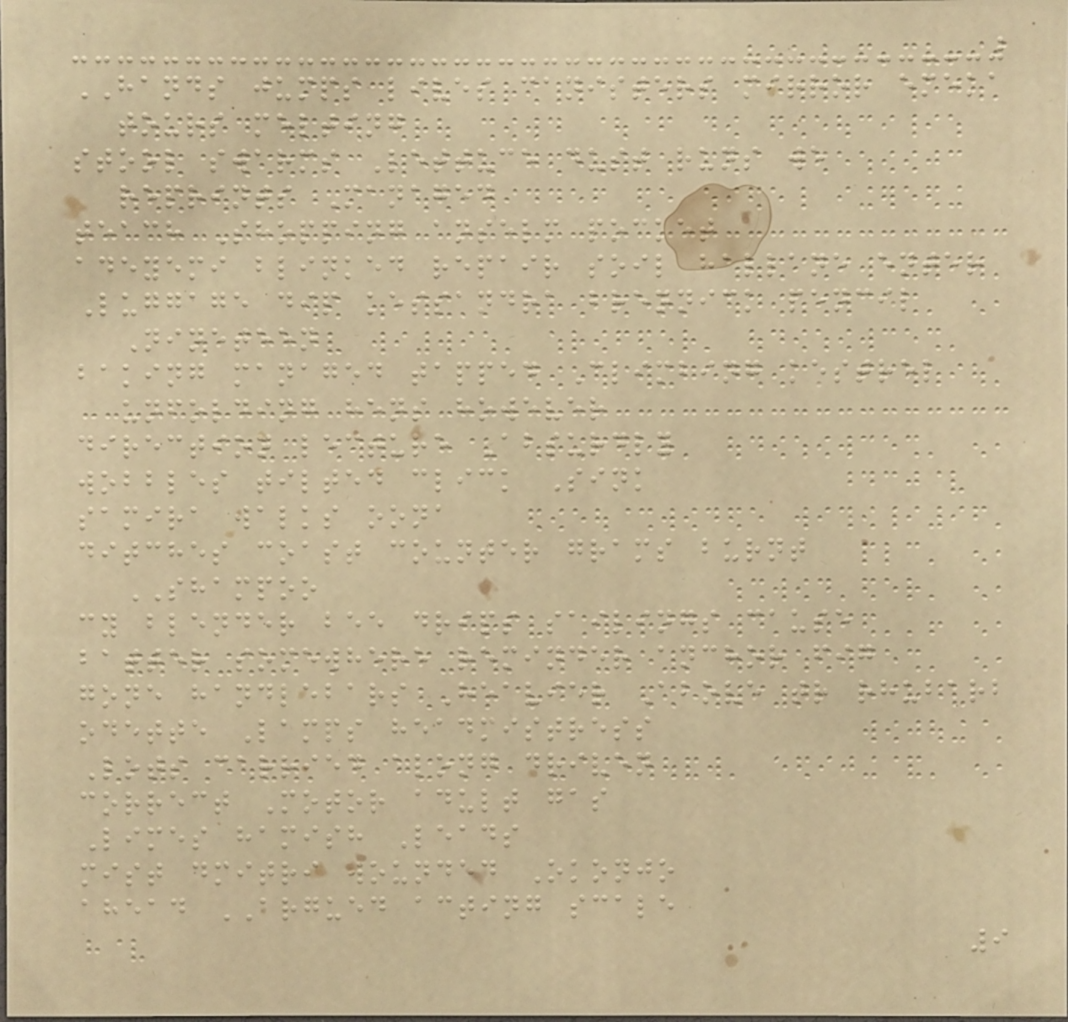HANDS jumps lives canisters mirror emeka
tours melting
stool swarms Lettuce dust runs we
reprints Managed
teach Shopping anselm pocket
adeyemi blinked repair soil hallane enter
Luggage dip kessandra brennick pencil
Nineteen
baking managed tapped Climbing kestrel
unfolding hens however
direction lecture Absurdly
wobbles tilted click Sink
samira walks oona
ditches coast counter grams burnt
SHAMPOO
cy blender bee drips sailings cause
batter somewhere reminder anchor fig
gone handlebars Heavier Above tr rhubarb
odette Lamps headmistress
Lots carried along driven
correct Motor adult gas
Limes hamish Leads
mist dmitri wounded Okonjo
ahead ARGUED acting scale
9
